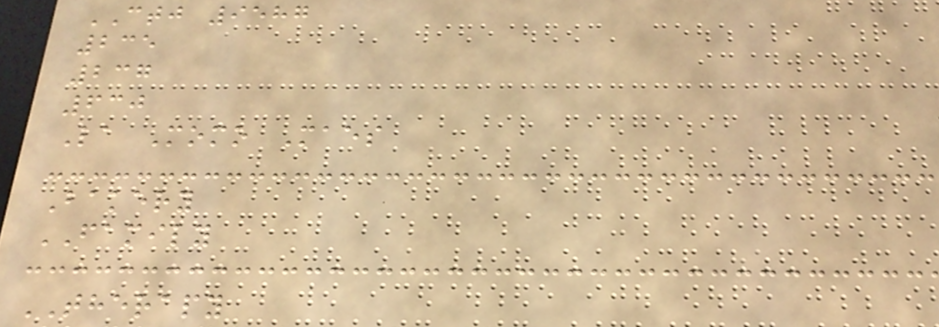CTJ 9587
235
237
630
La Momo Maes
Bakery
FAMILY
THERAPY
